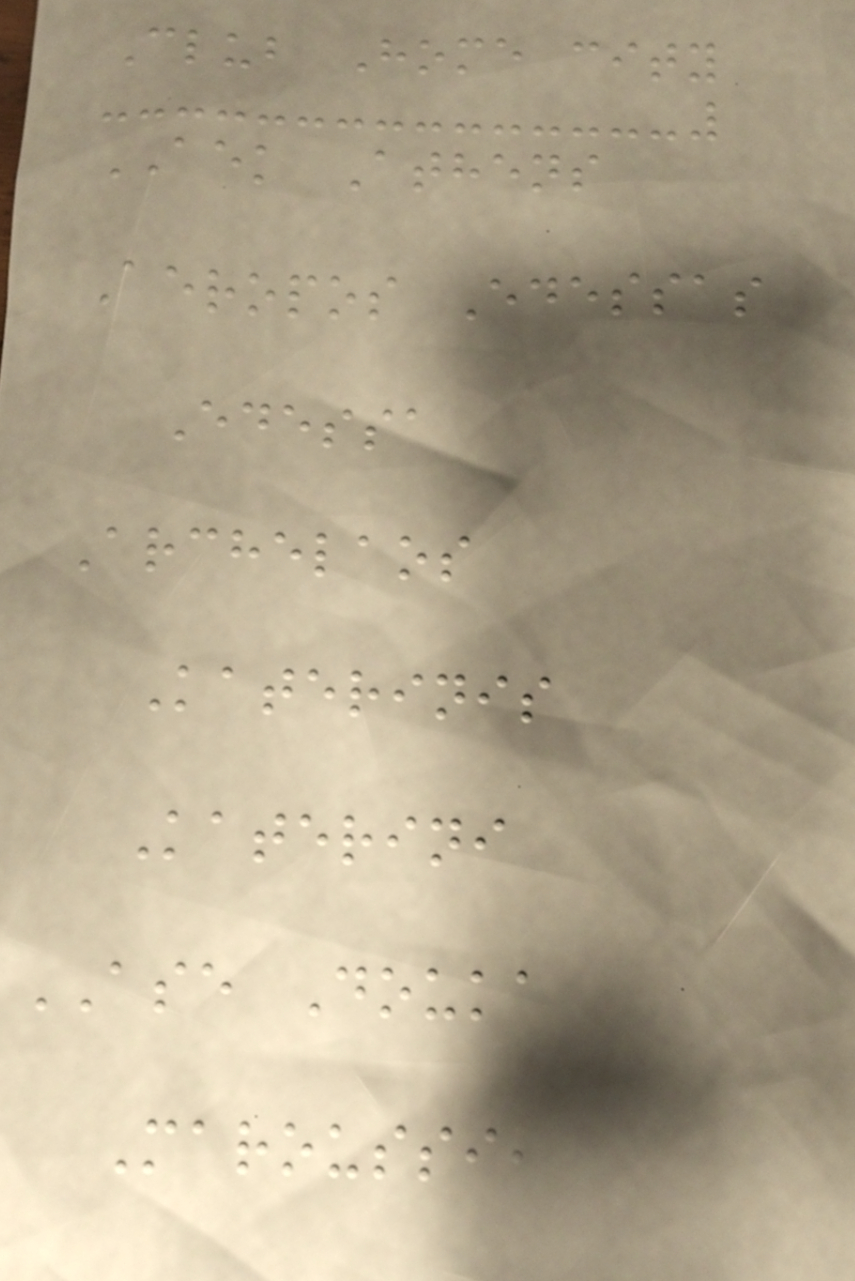Club Home city
AEK Athens
Aeropos Edessas
Edessa
Archelaos
Katerinis
Katerini
ASE Douka
Maroussi,
